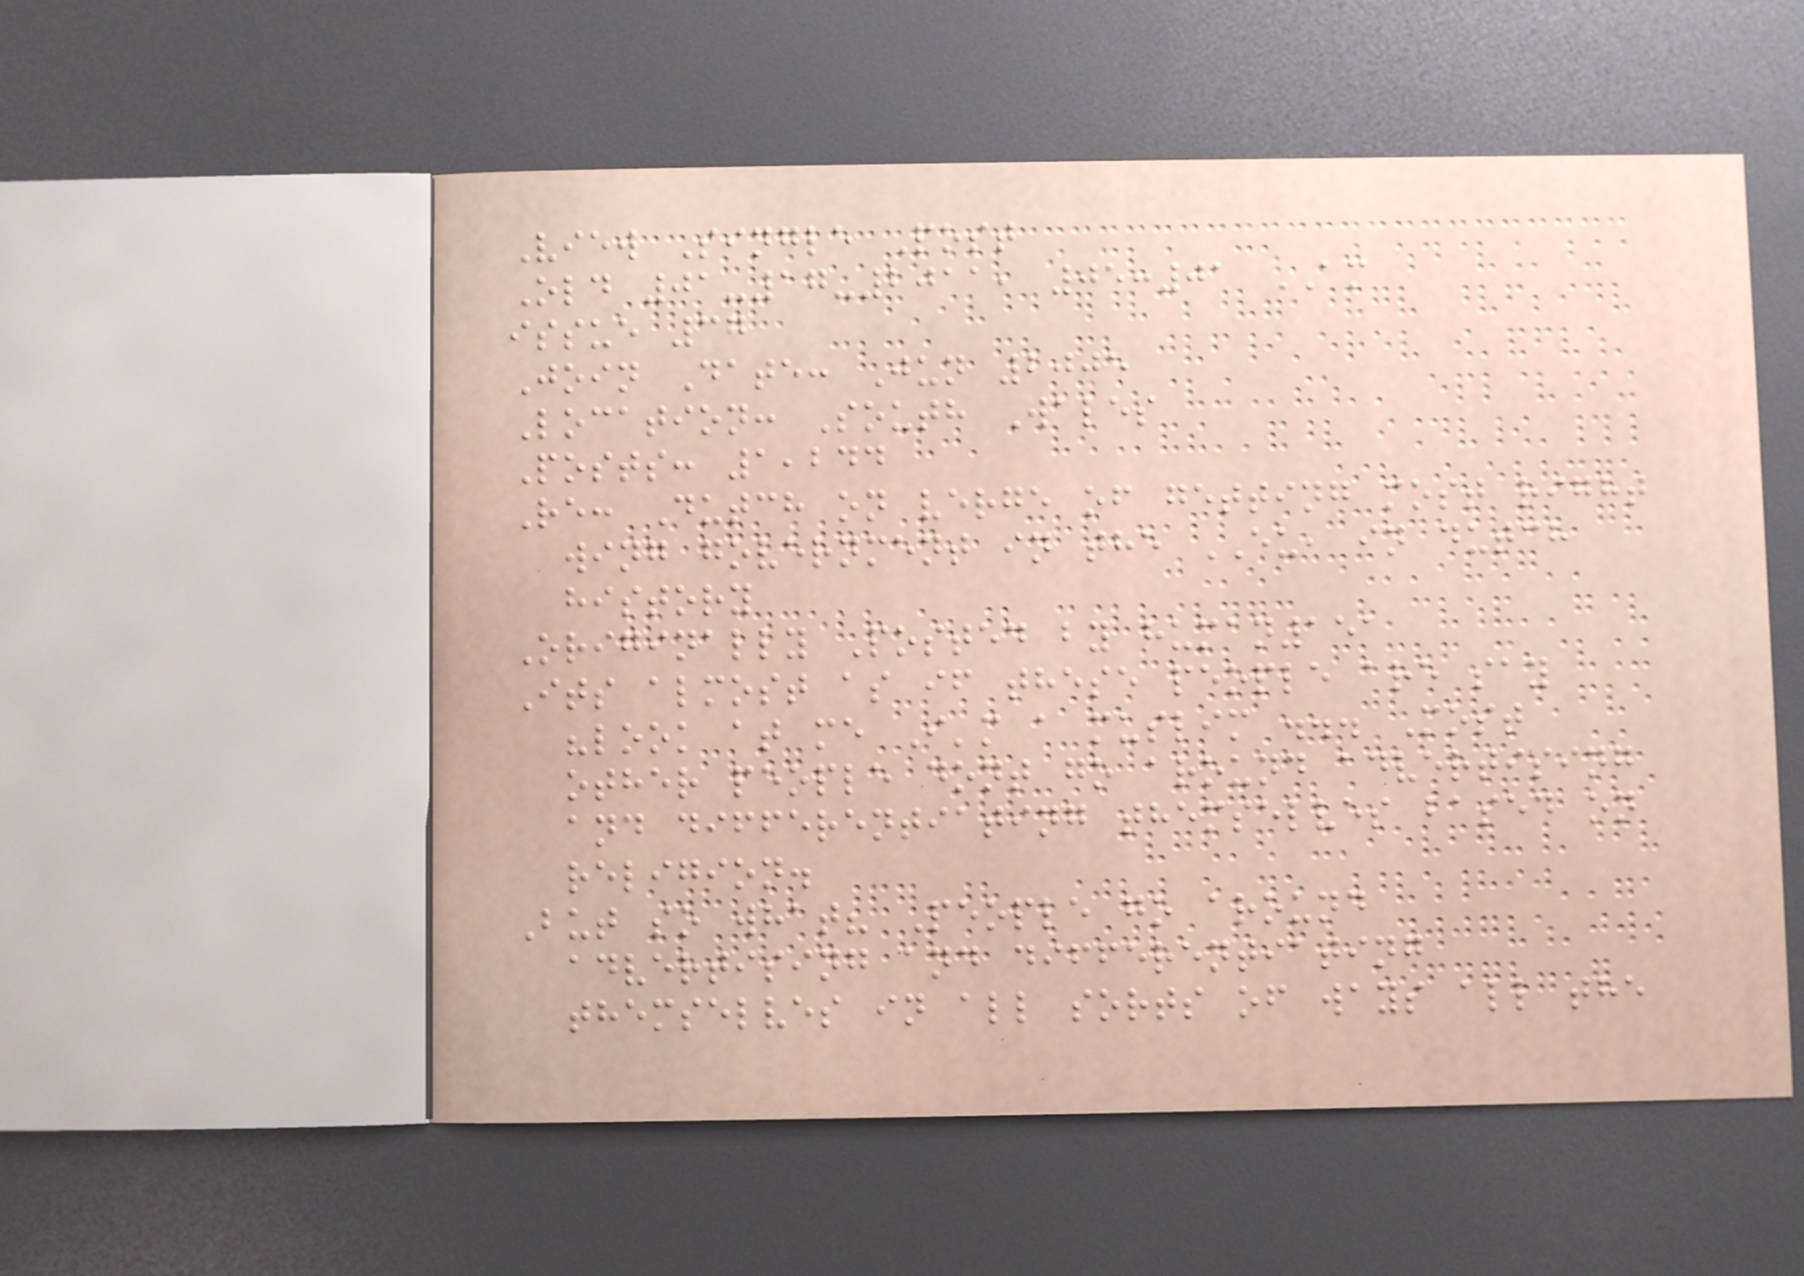View Single Post
Old 01-17-2011, 05:01 AM
issue 37
Join Date: Jun 2005
Location: South Wales
Posts: 1,244
Re: Dutch on verge of getting most right
wing government in the EU, in dutch
history
Originally Posted by human151
Its almost as if these people are say
"look at me I'm a muslim ... Most
other people dont go around advertising
and differentiating themselves based on
religion.
But so what? People go around
advertising and differentiating
themselves in all sorts of ways all the
